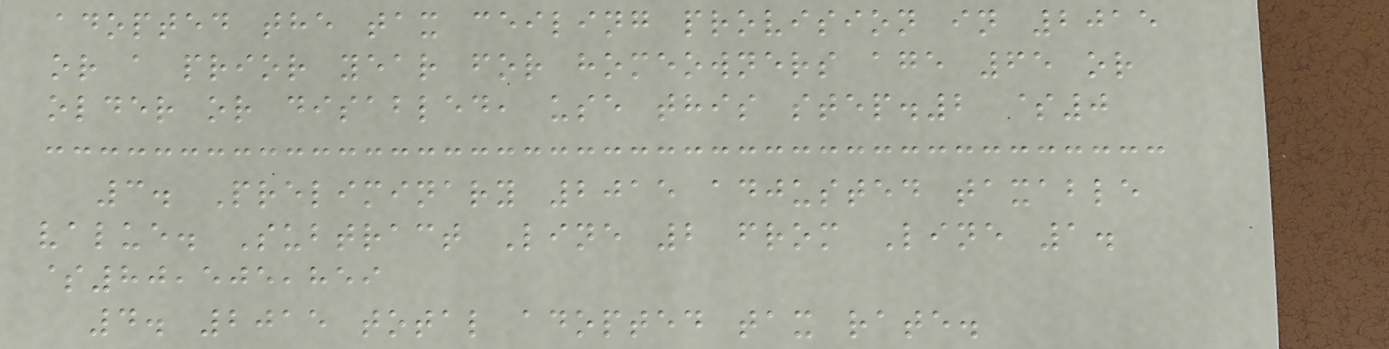adopted the tax ceiling provision in 2015
or a prior year for homeowners age 65 or
older or disabled, use this step.2 $0
3. Preliminary 2015 adjusted taxable
value. Subtract Line 2 from Line 1.
$80,505,859
4. 2015 total adopted tax rate.
